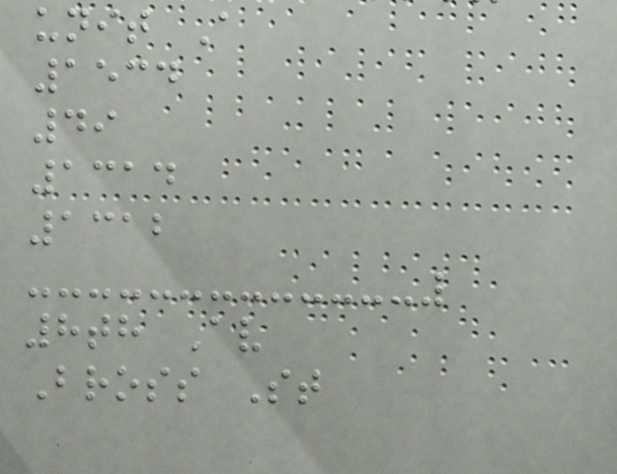unit A
1534
49
1314
1312
8th Av
Bross St
